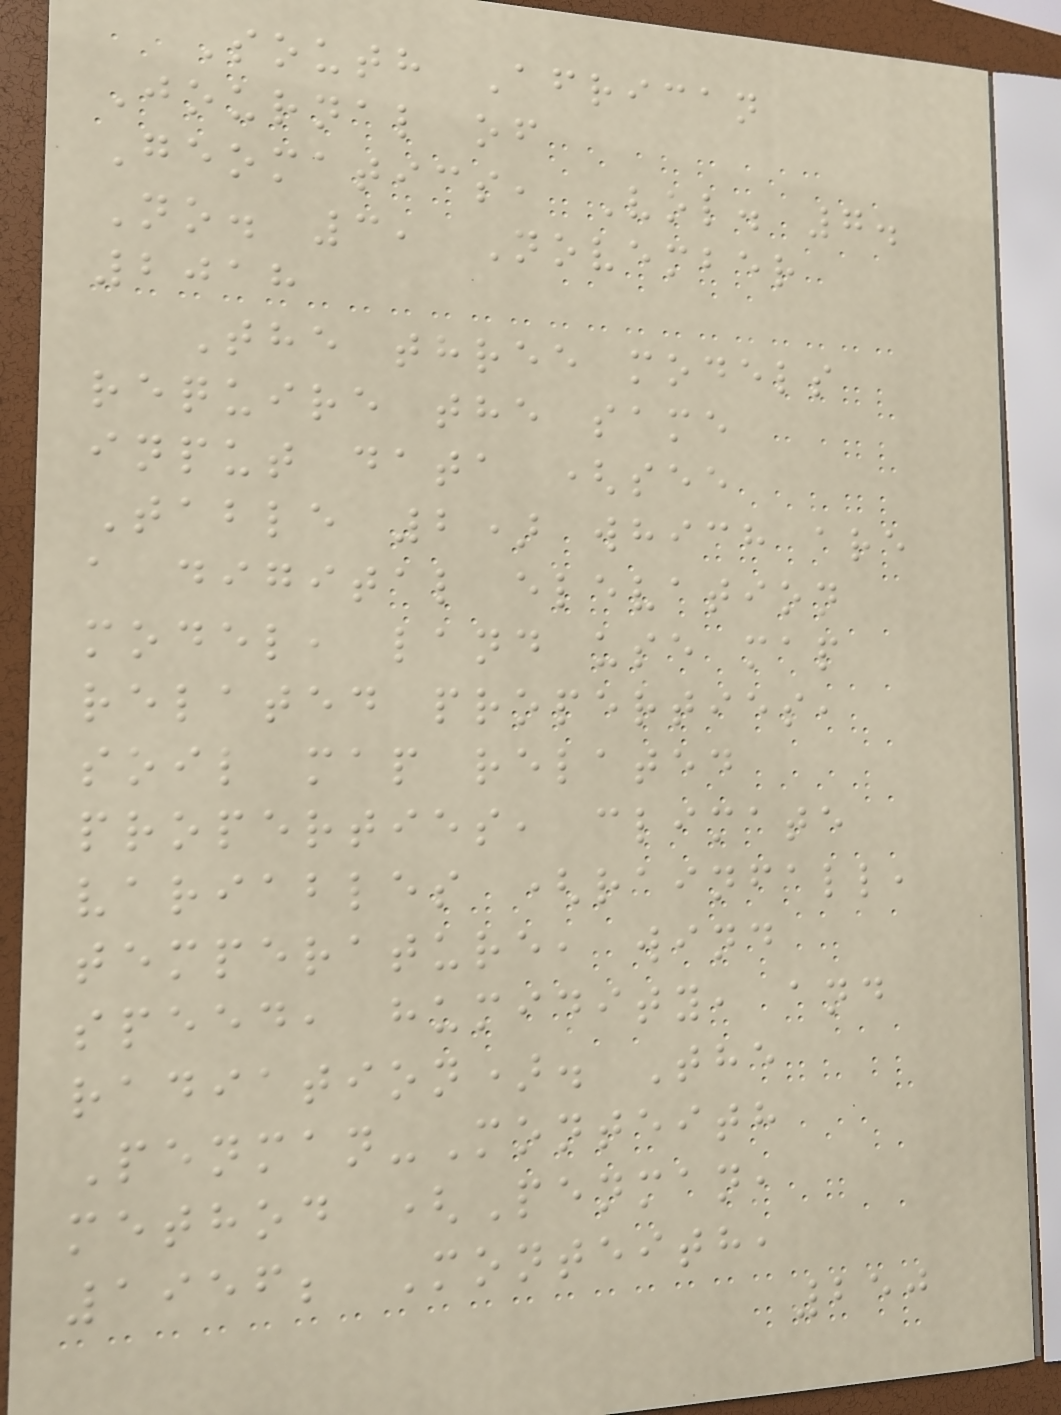South African
Journal of
Geomatics, Vol. 7.
No. 3, November
2018
The three models
require the same
input data (see
Table 2) which are
a digital elevation
model, land use map
related properties,
soil map related
properties, climate
variables (rainfall,
temperature, wind
speed, humidity, and
radiation). The
Penman-Monteith
method (Penman,
1956; Monteith,
250
